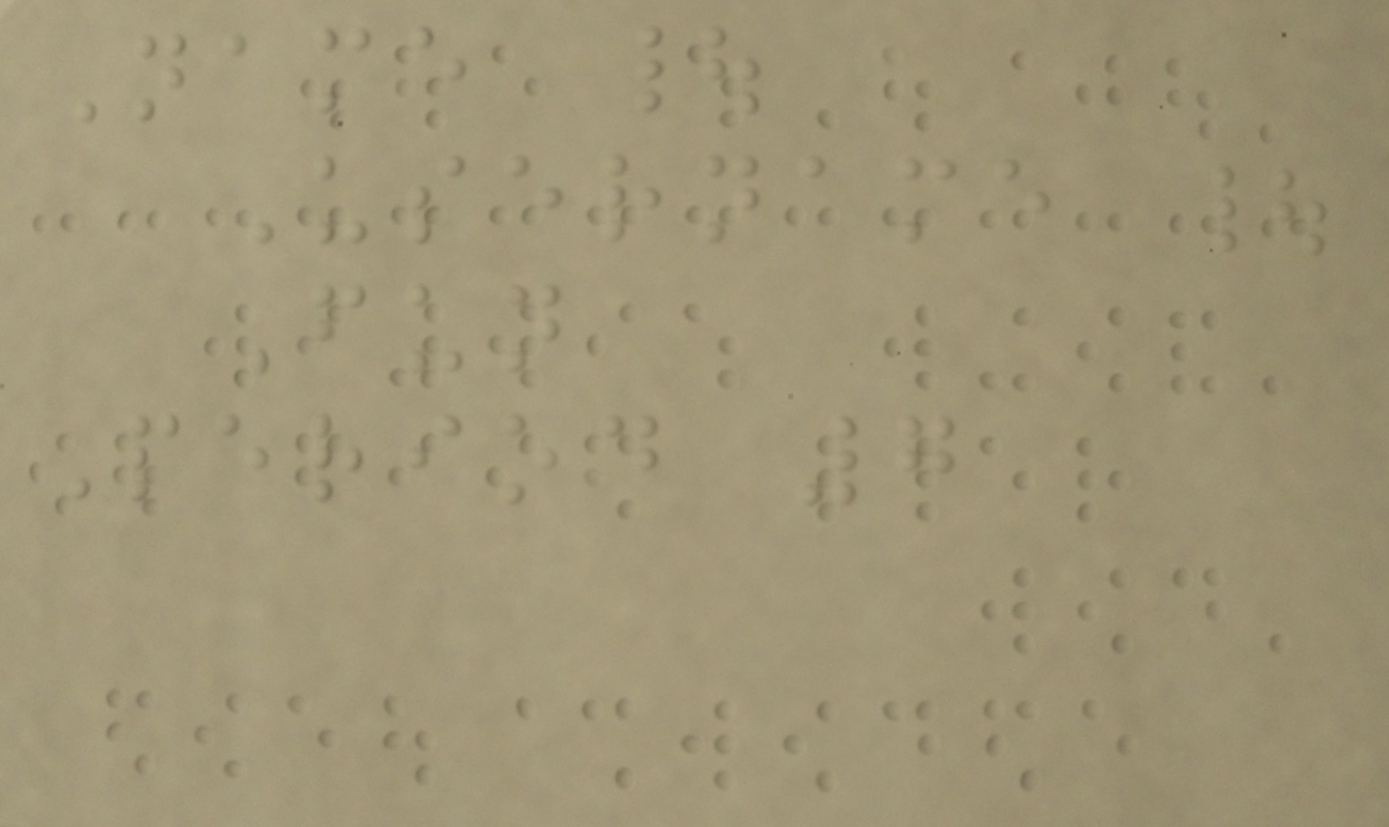Name |
Username |
Fun
Period 7
